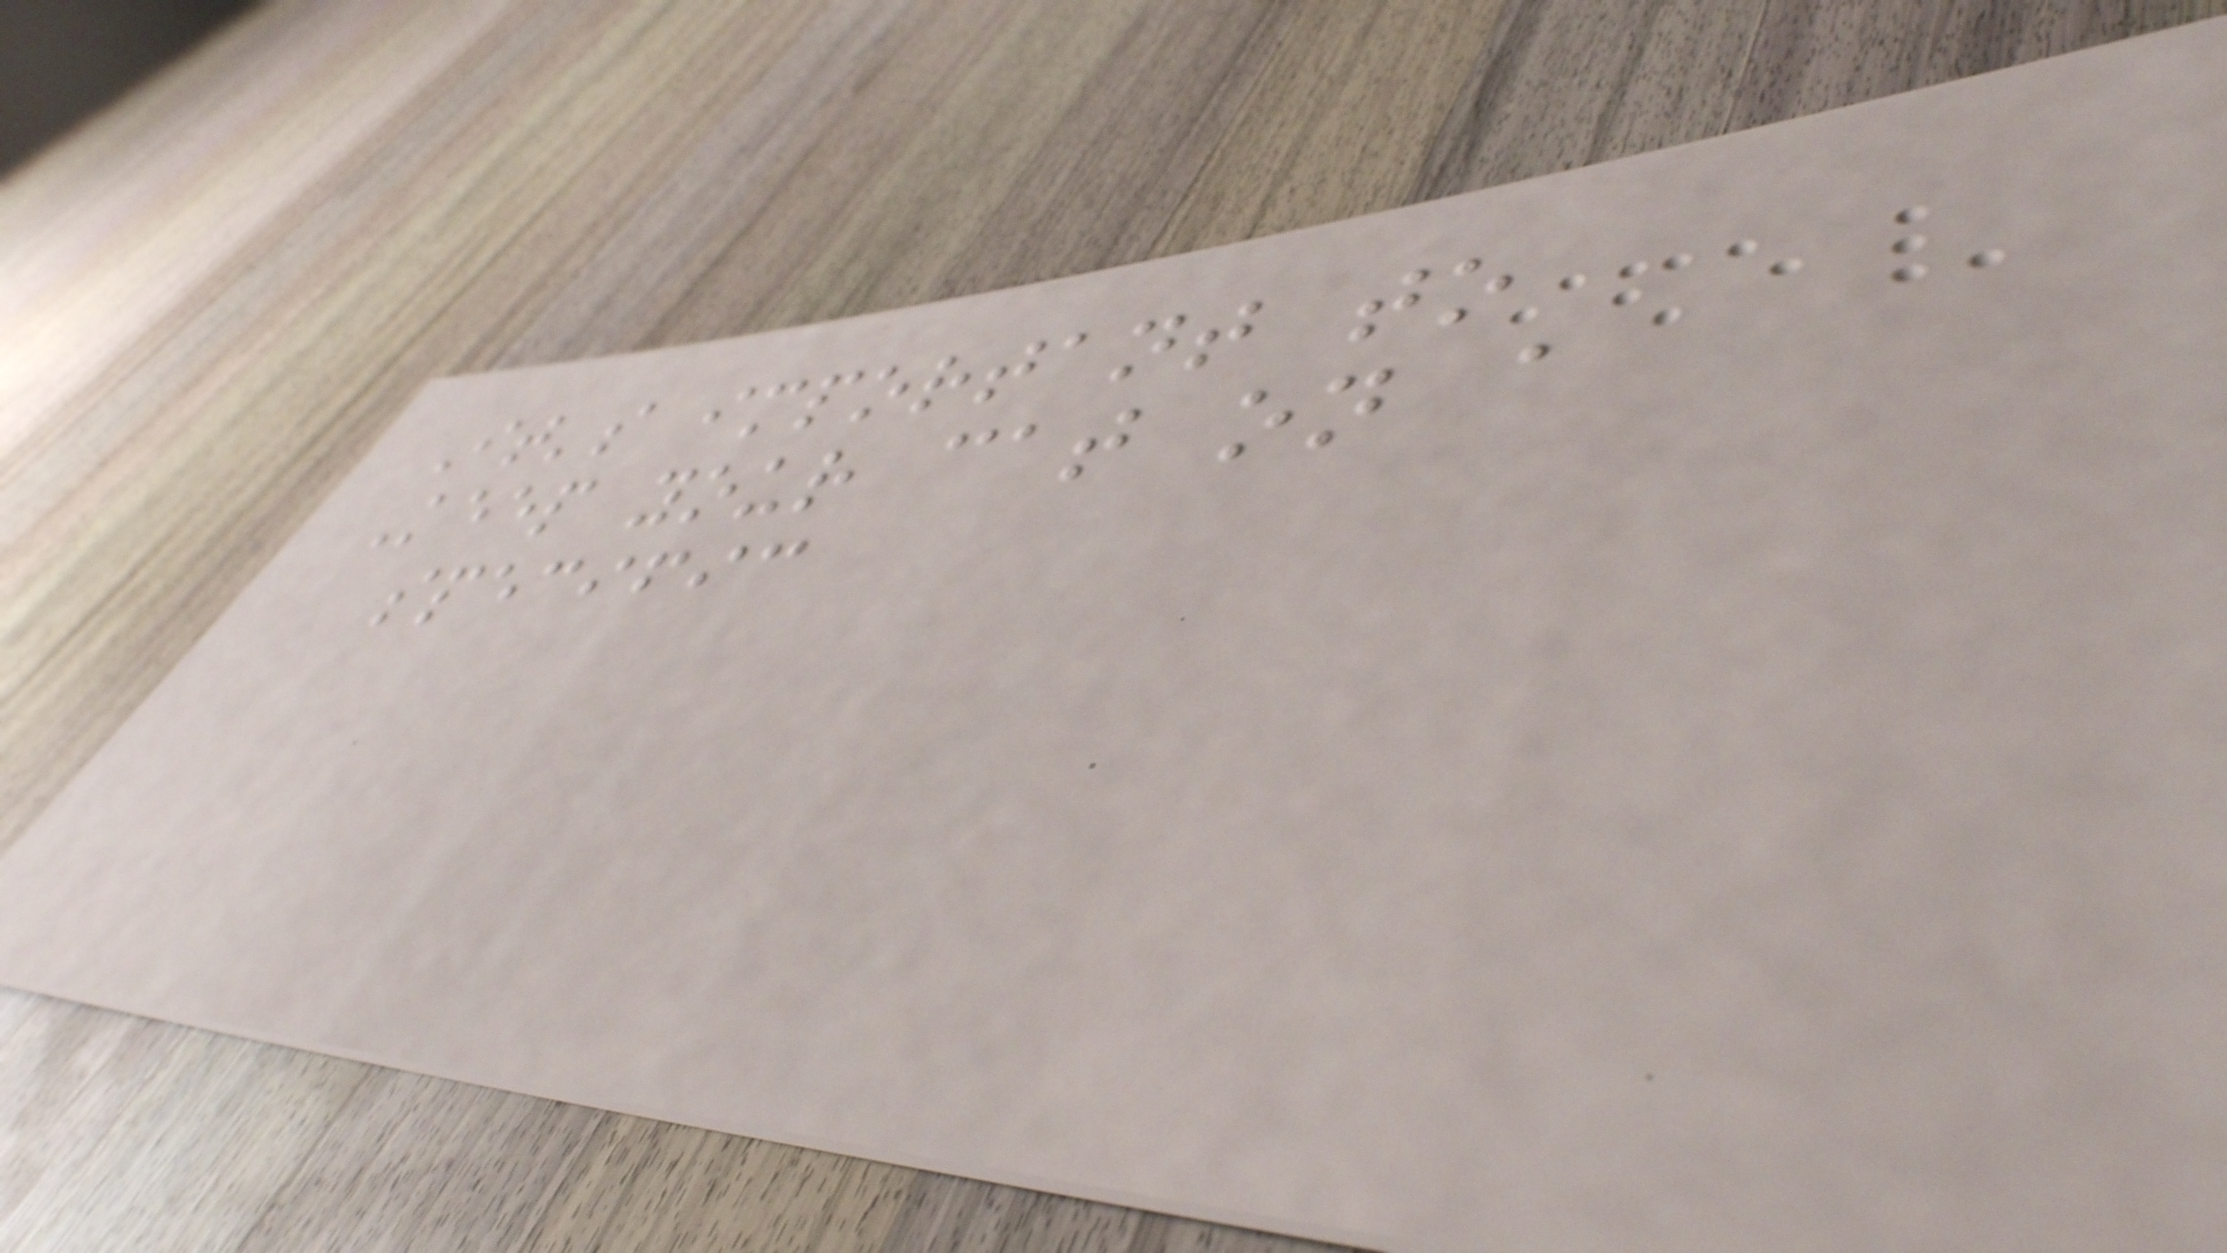It's important to
Keep your cat on a
specific
